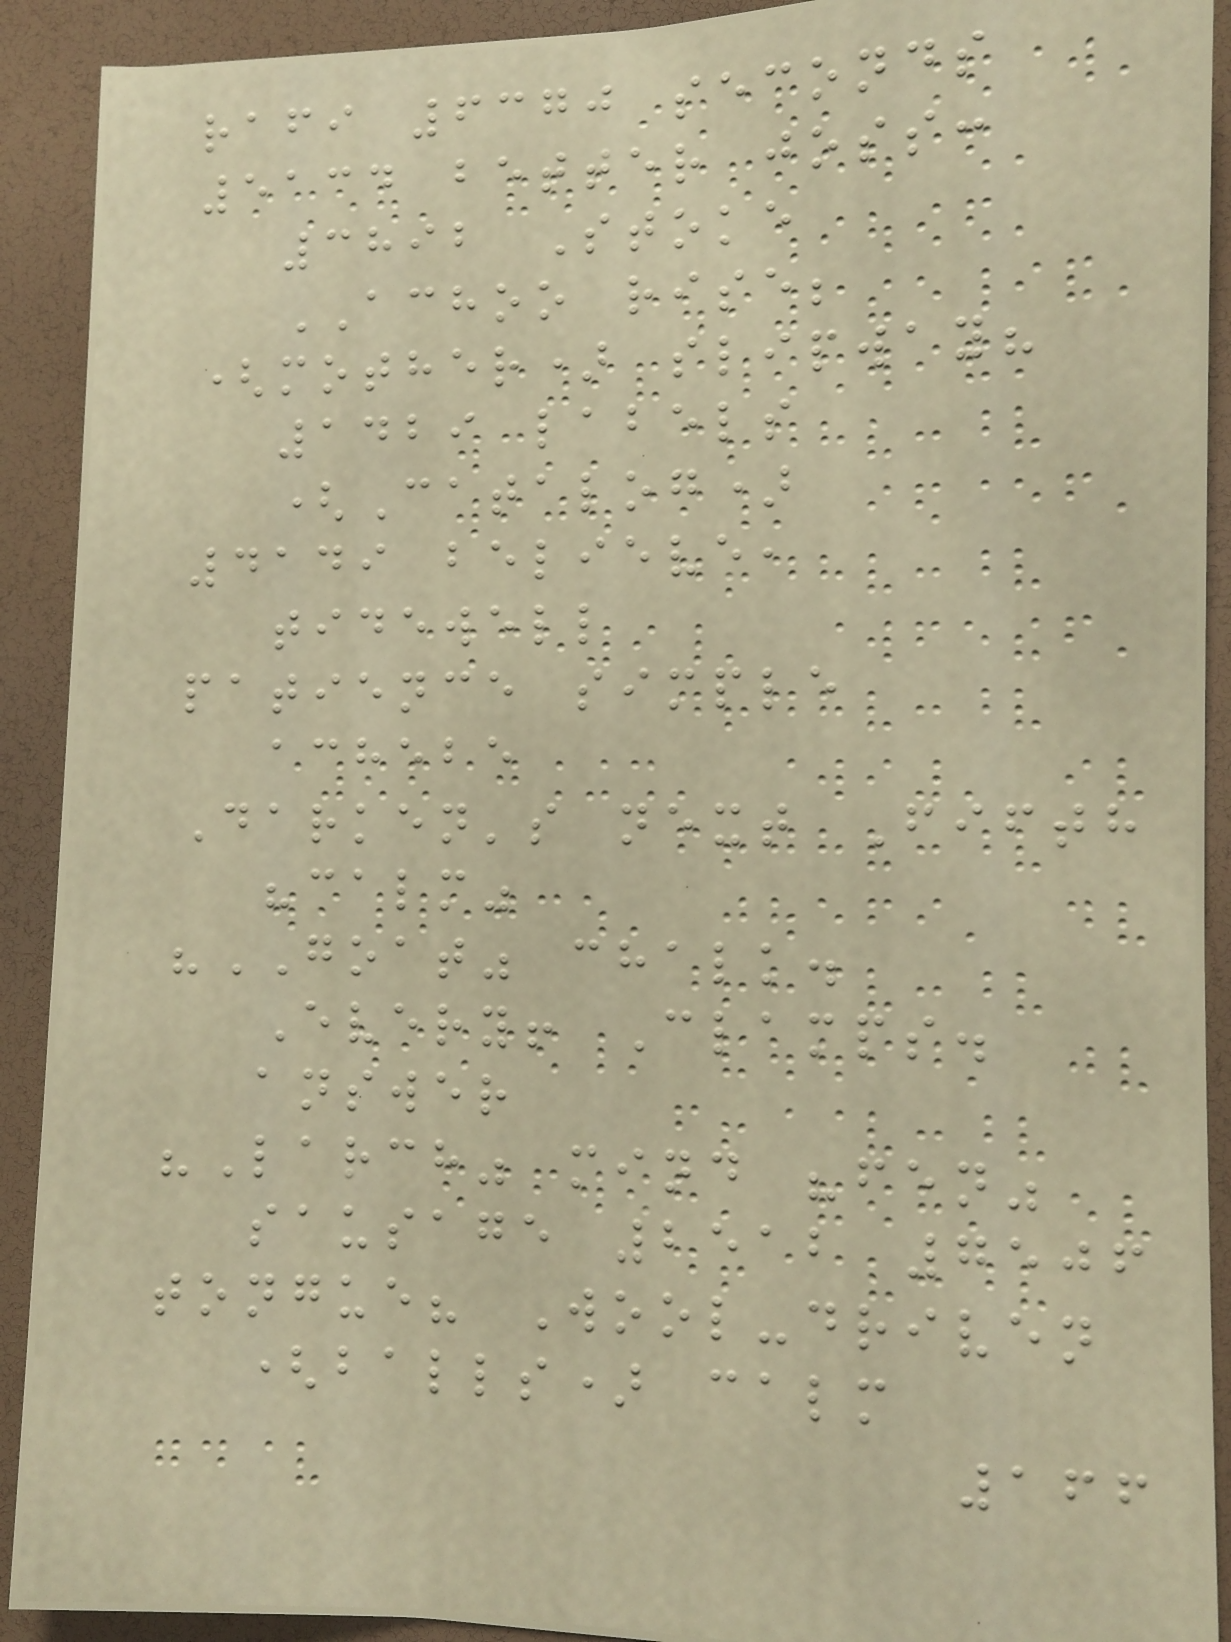rafi 6370 seconds
5134 better joss:
3892 Stoke
ACHOO rise;
(mother) slipway?
1429 labels
(Catalog)
4149 believe,
tidewell
patience simple
achebe
Darken's next Fifth
"calm"
"GOAT" chalk.
Every! Clamps.
answer
"Larch" mind "fen"
sausage 2512 7506
tongue? Wool-driven
(balls) calm
166
